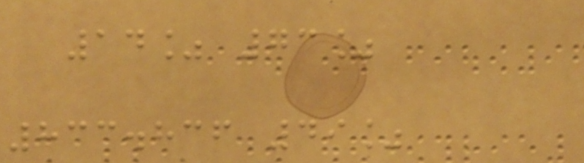14% 73%
833.836 49%
